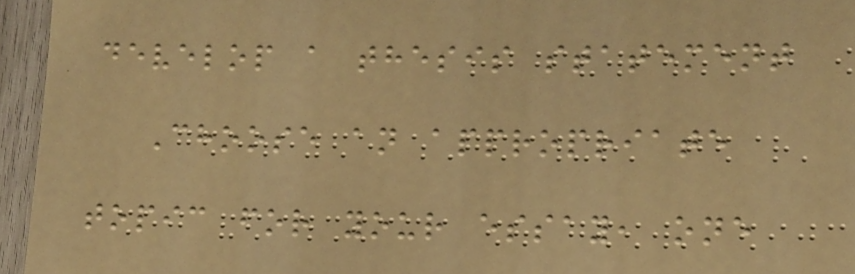develop a thesis statement
Choose an appropriate
topic for your essay, one
